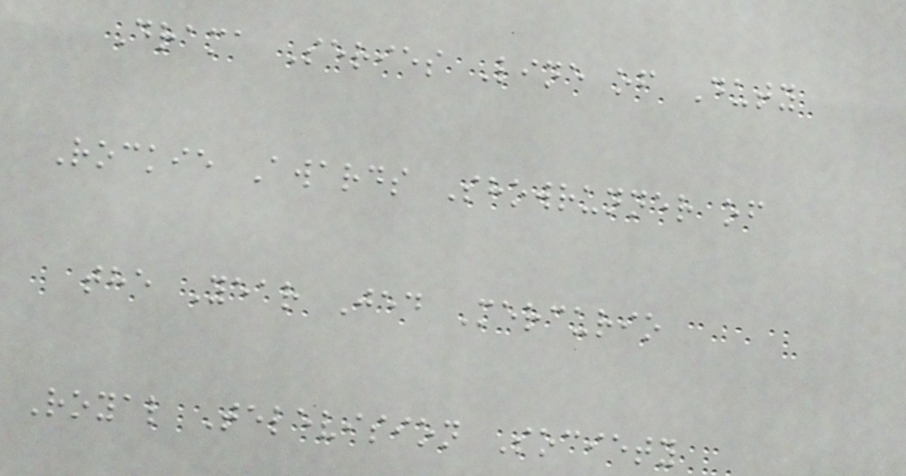Drama Series Line of Duty
Rockie Awards Showrunner of
the Year Jed Mercurio
Royal Television Society
